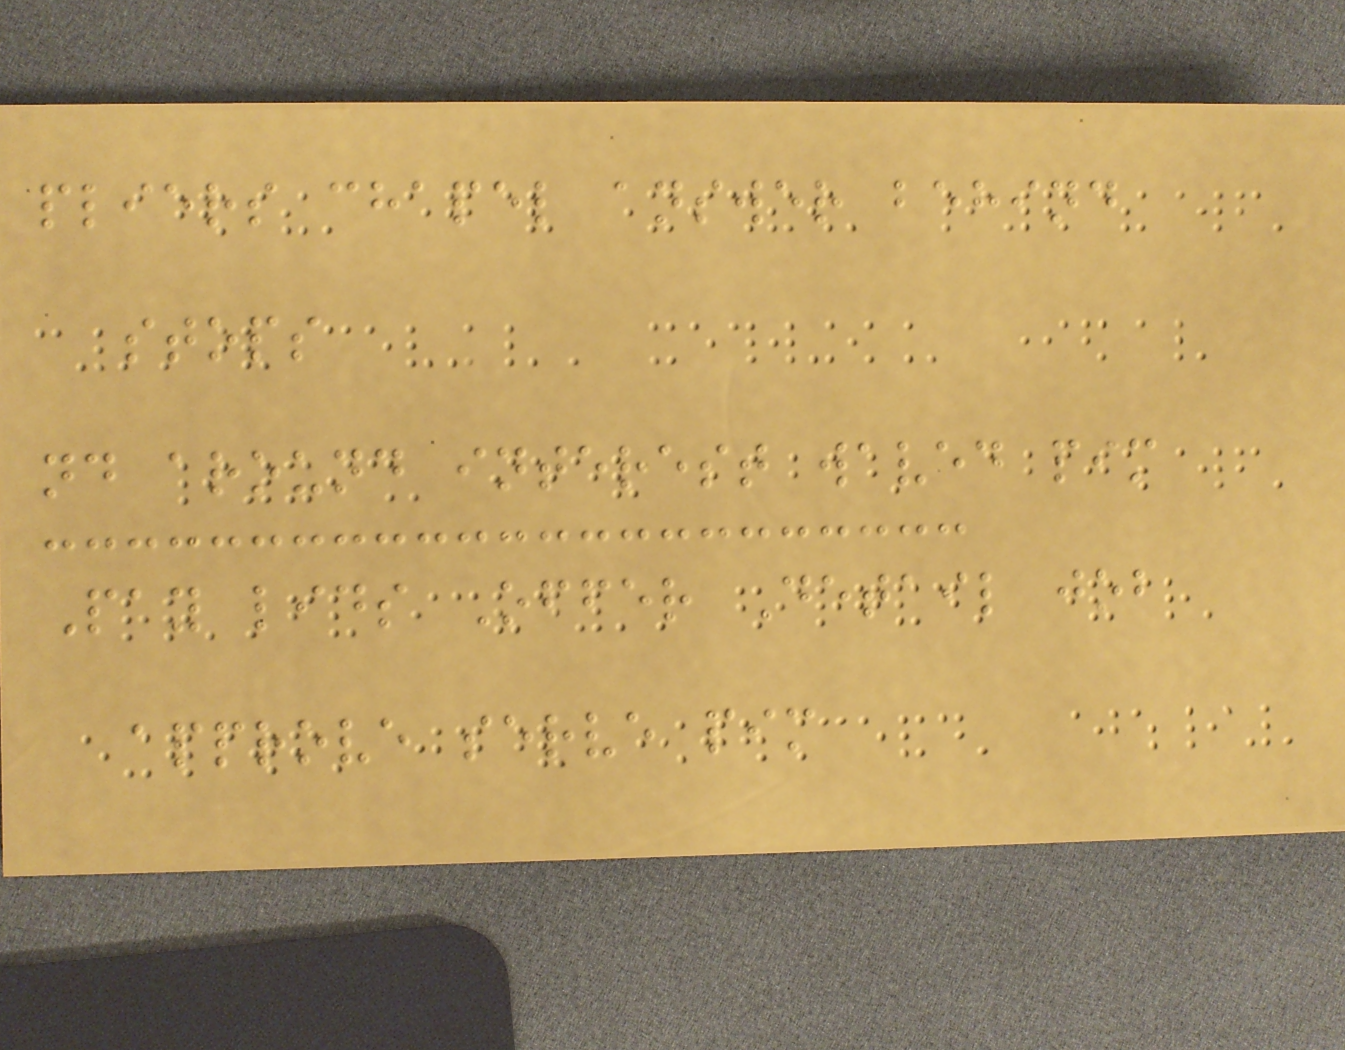pliers chapel answer behind
stops
nd around interest waved pim
Pay lids Offer Detail job
approve serve pim
